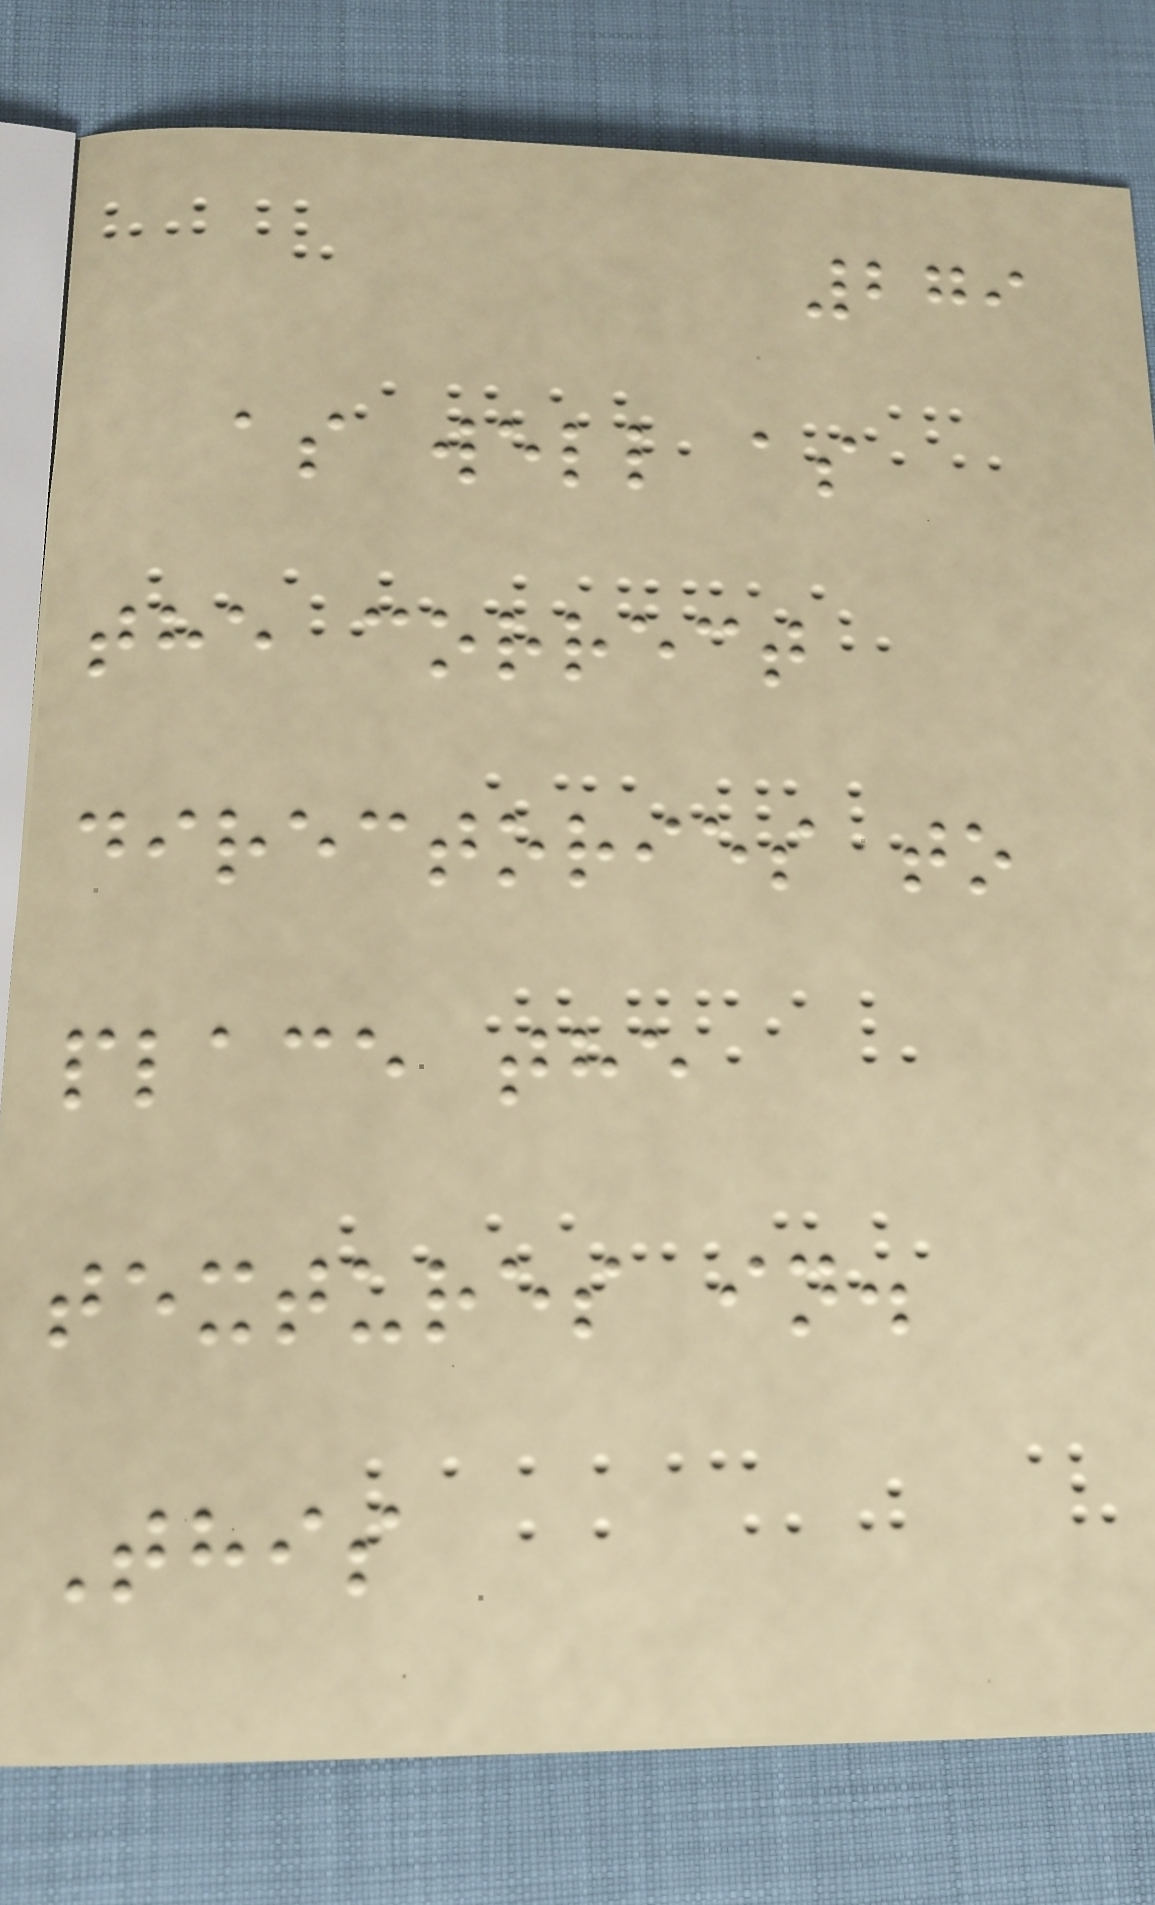279
as well as
the correct
directories to
place the
textures in.
This
